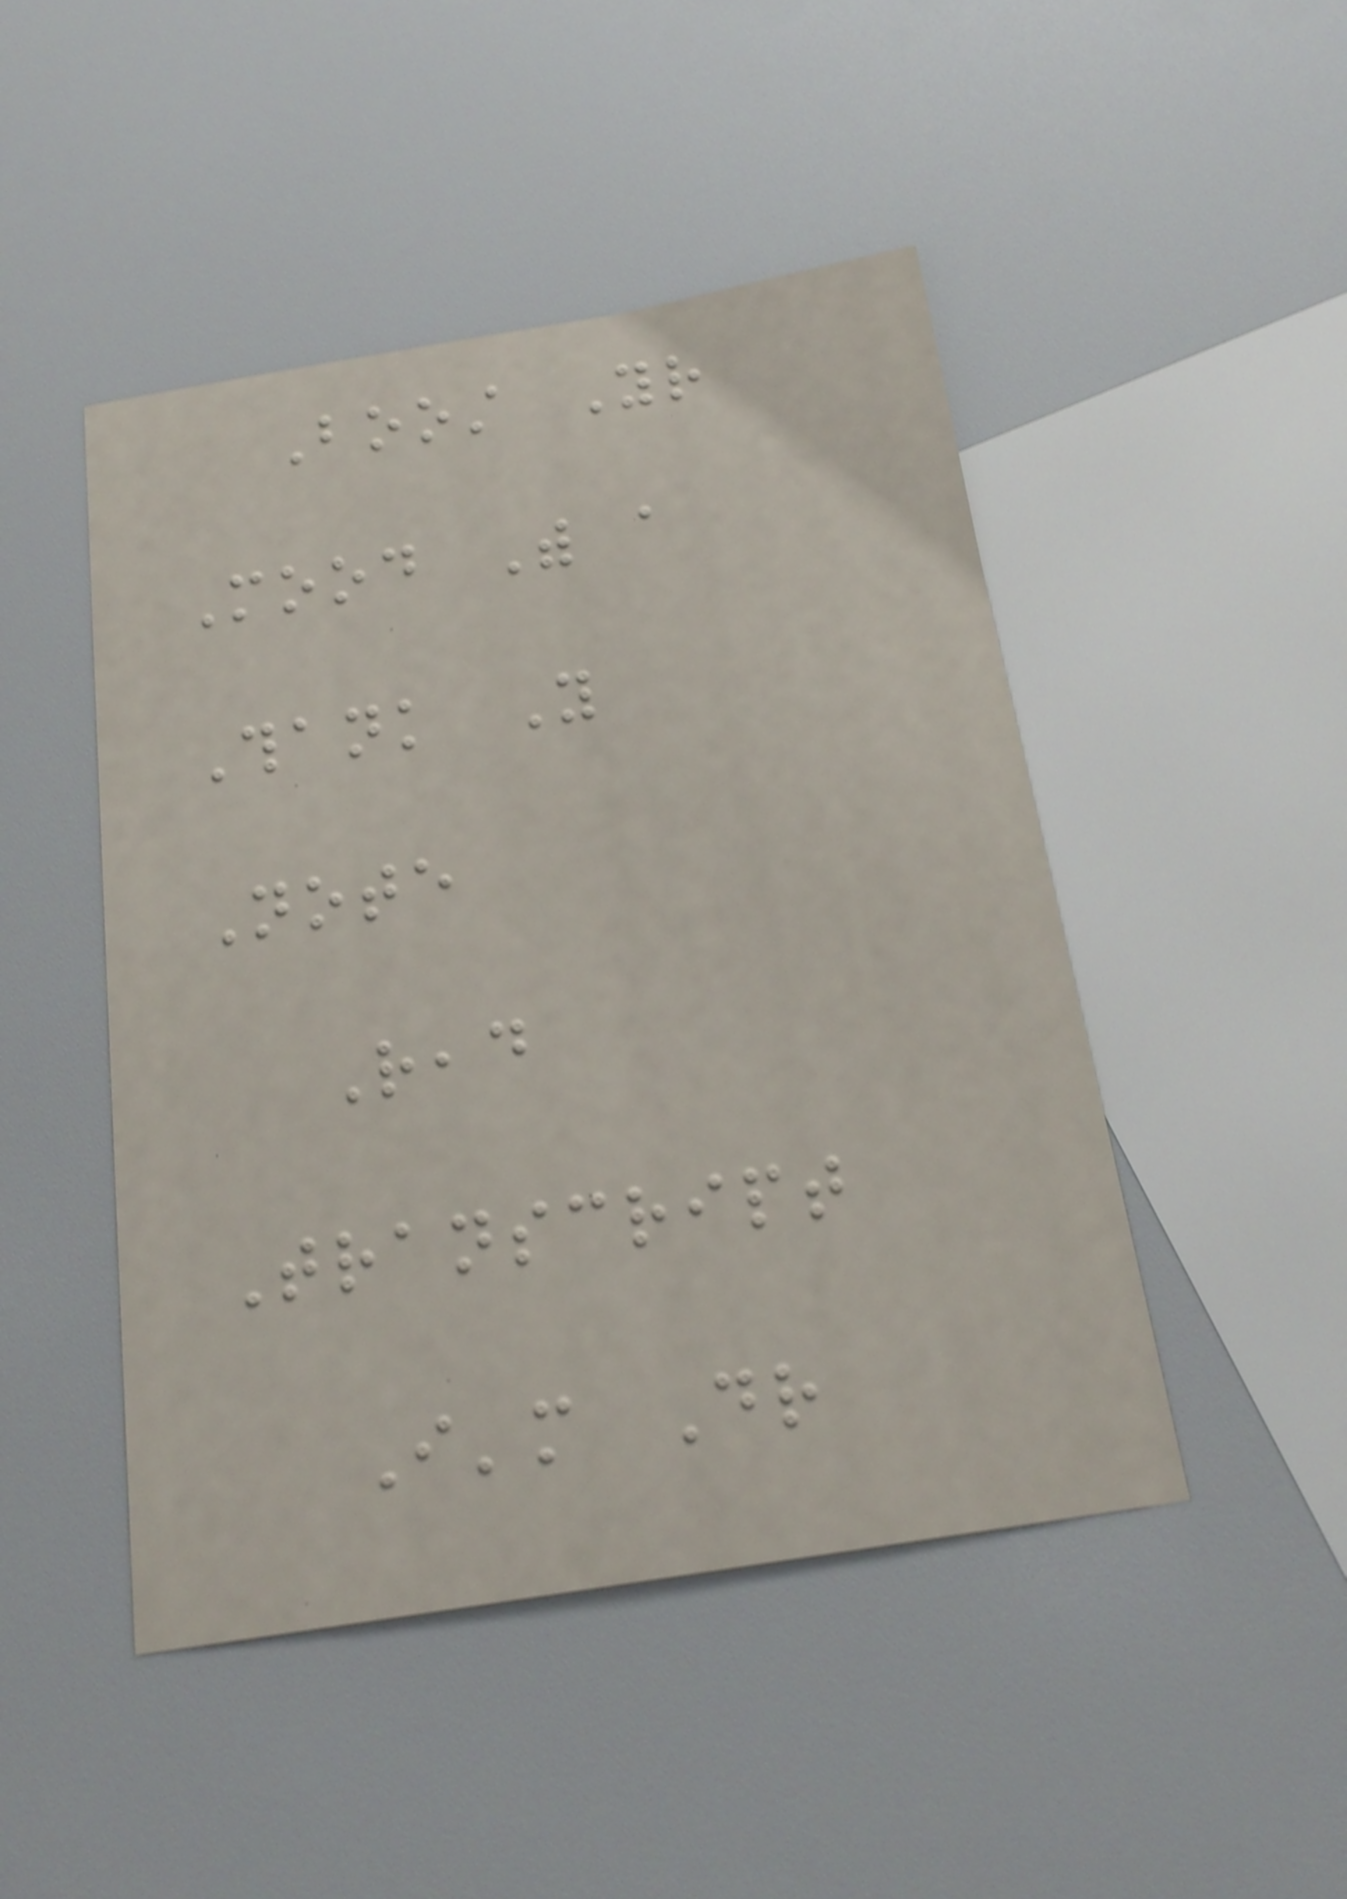Boost Your
Mood With a
Thank You
Note
Read
Transcript
I'm Dr
